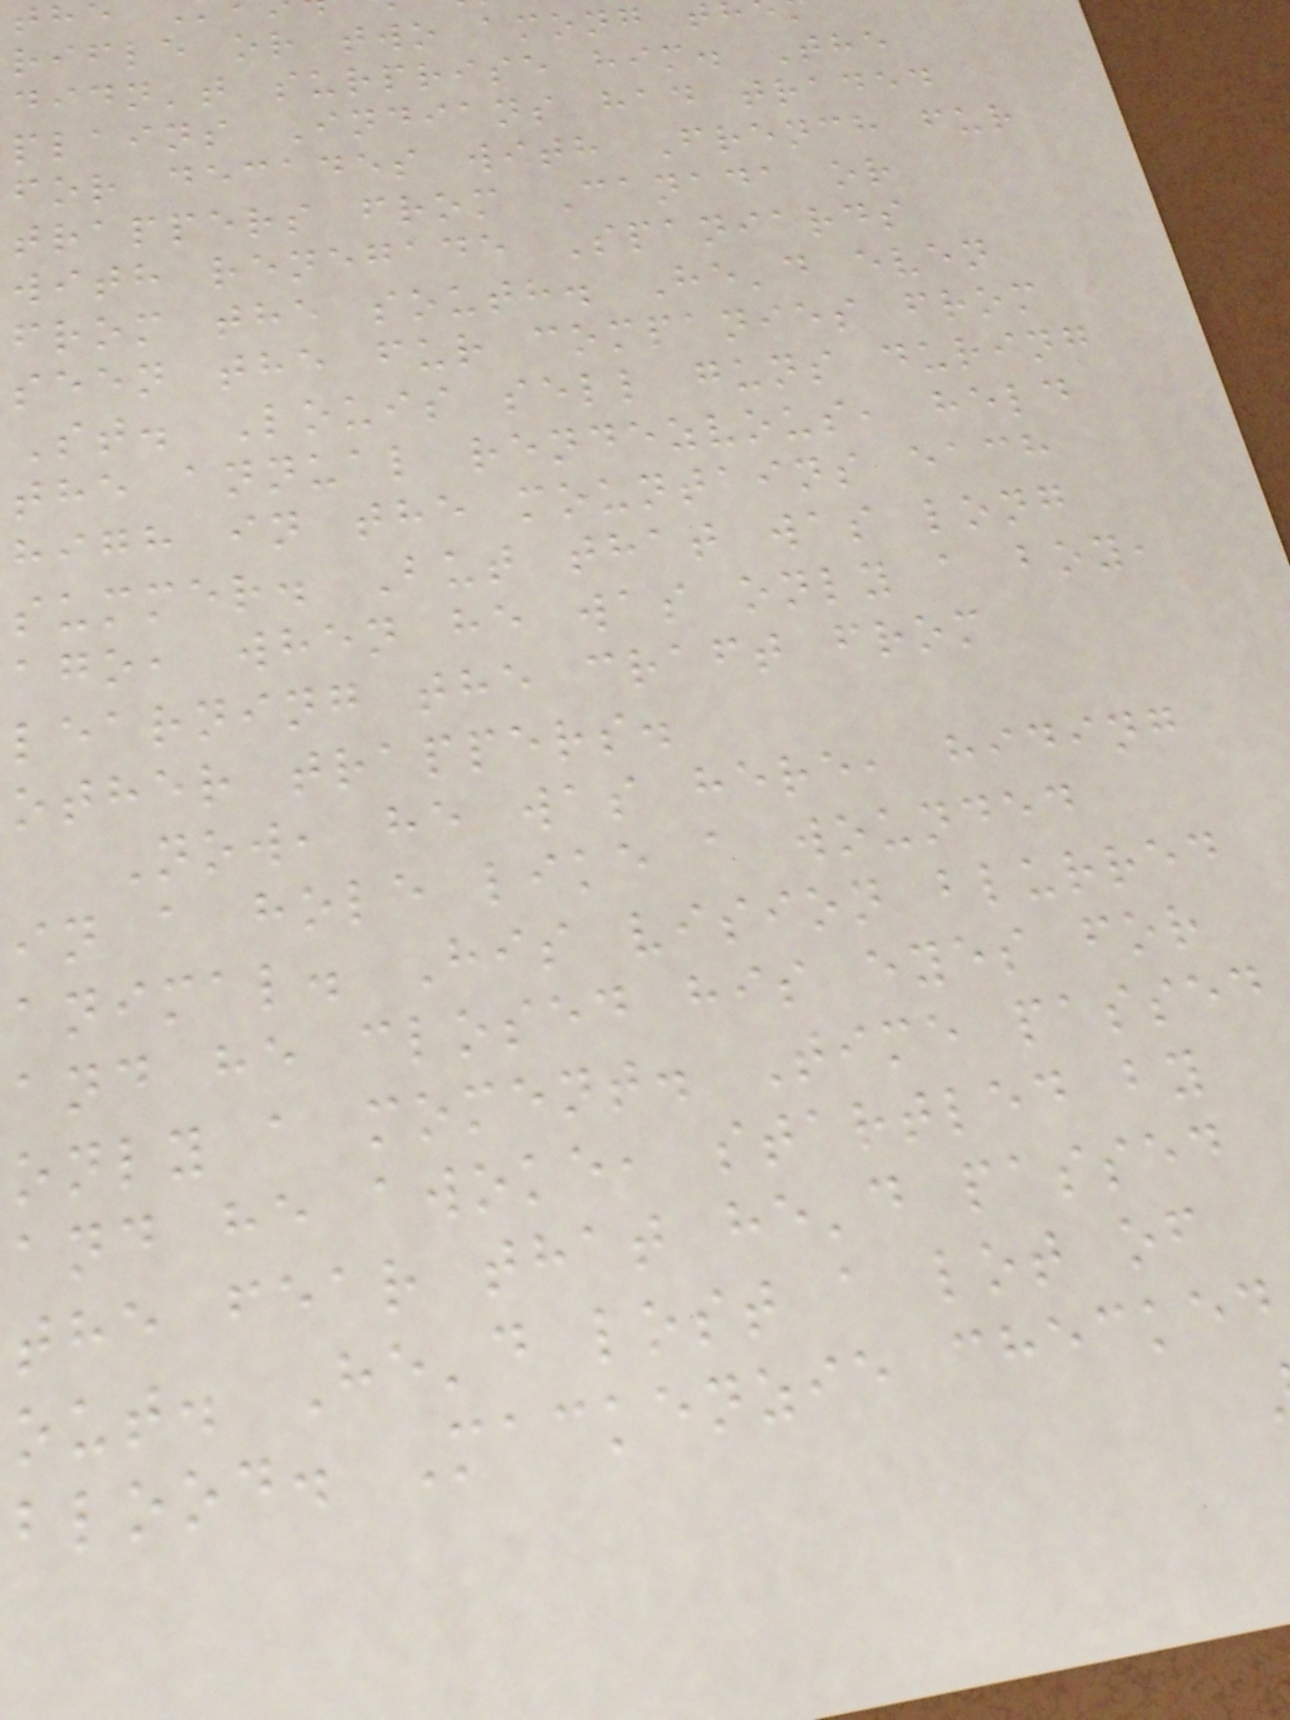rifle or two among t
didn't surprise him. The
plains Indians had traded
for decades with French fur
trappers from Canada or
with renegade Spaniards
from the south. He'd even
seen the fur companies from
St. Louis sell guns during
the annual rendezvous, held
high in the mountains each
summer. But that was long
ago, when he was only a boy,
learning the craft from
other trappers.
Now, he was here, hiding
in a hole like a wounded
animal. His vision blurred
and he closed his eyes for
only a moment. Time passed
and he awoke, startled by
the fear that he'd passed
out. He'd lost a lot of
blood. Mackenzie checked
